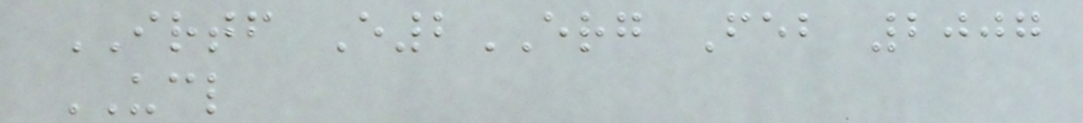IRTF E2ERG Feb 2007
UCL
